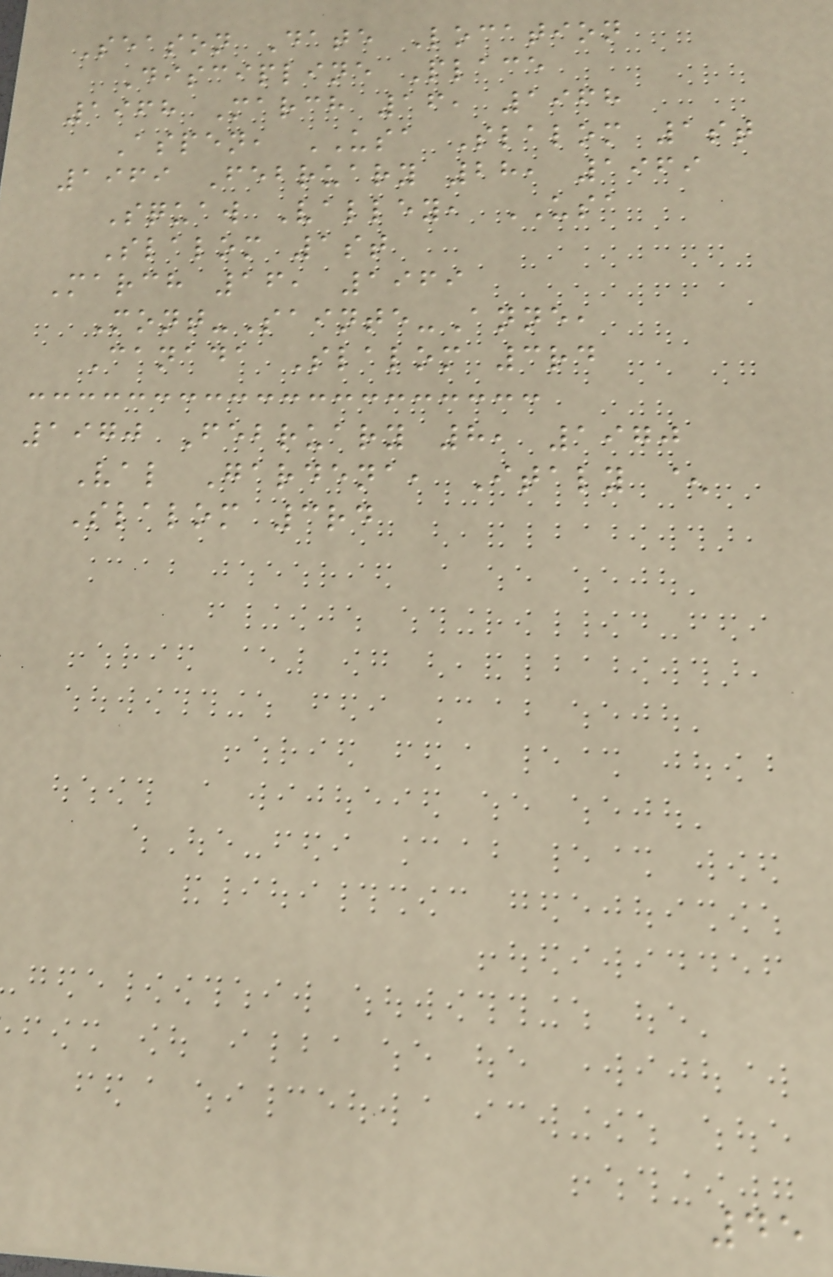Season Date Location
Discipline Place
1968 March 16, 1968
Aspen, USA Slalom 1st
1969 February 28, 1969
Squaw Valley, USA
Slalom 1st
March 16, 1969
Mont-Sainte-Anne,
Canada Slalom 3rd
1970 February 8, 1970
Val Gardena, Italy ^
Slalom 3rd
45
